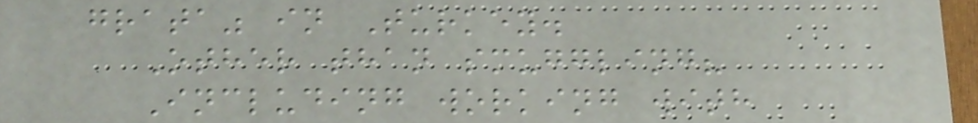grata" in Turkey.
Other than smuggling?
Including working with
